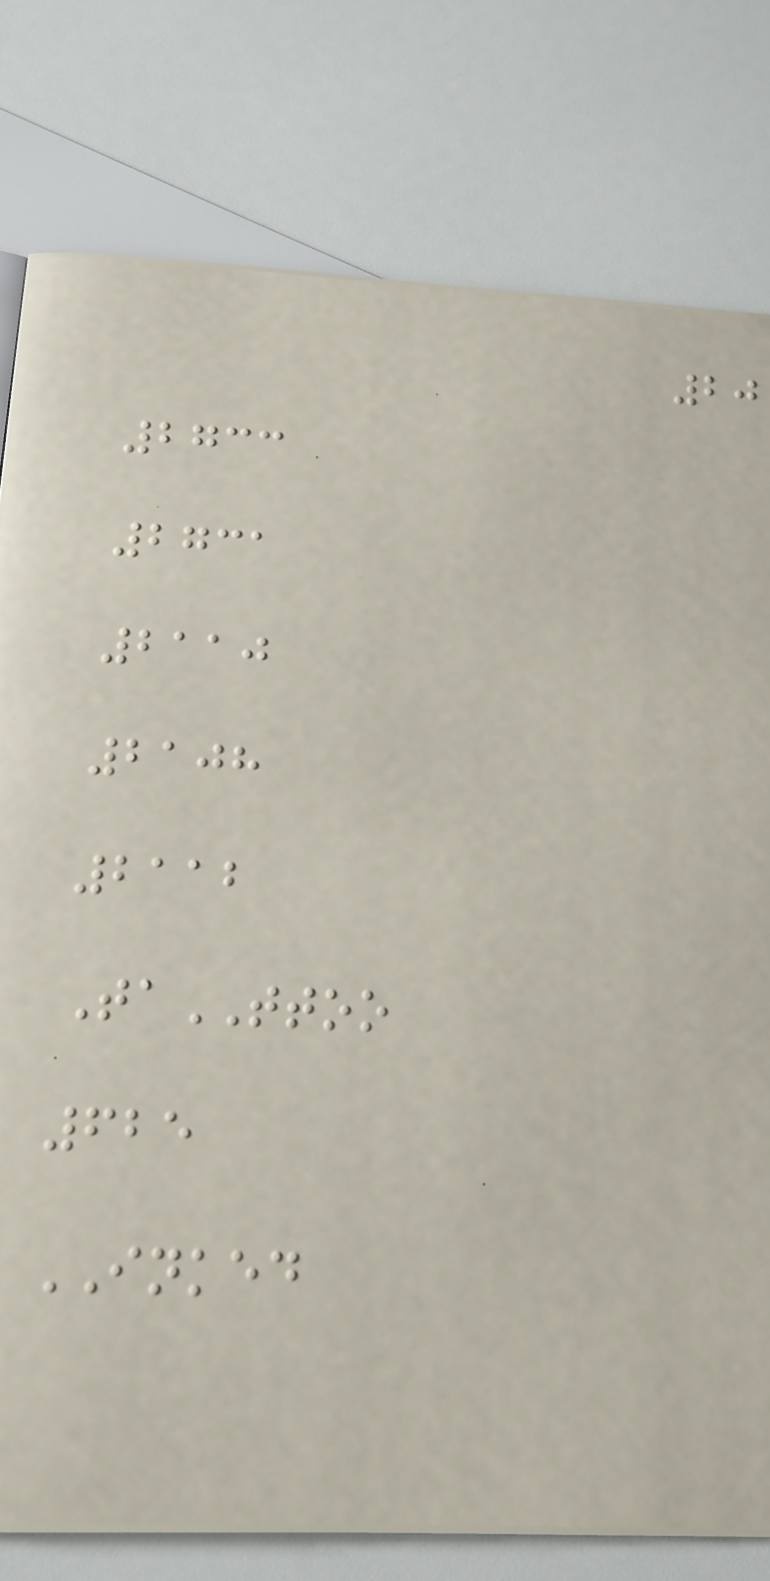20
2733
2731
2110
2108
2112
TaTTOO
625
INKED
